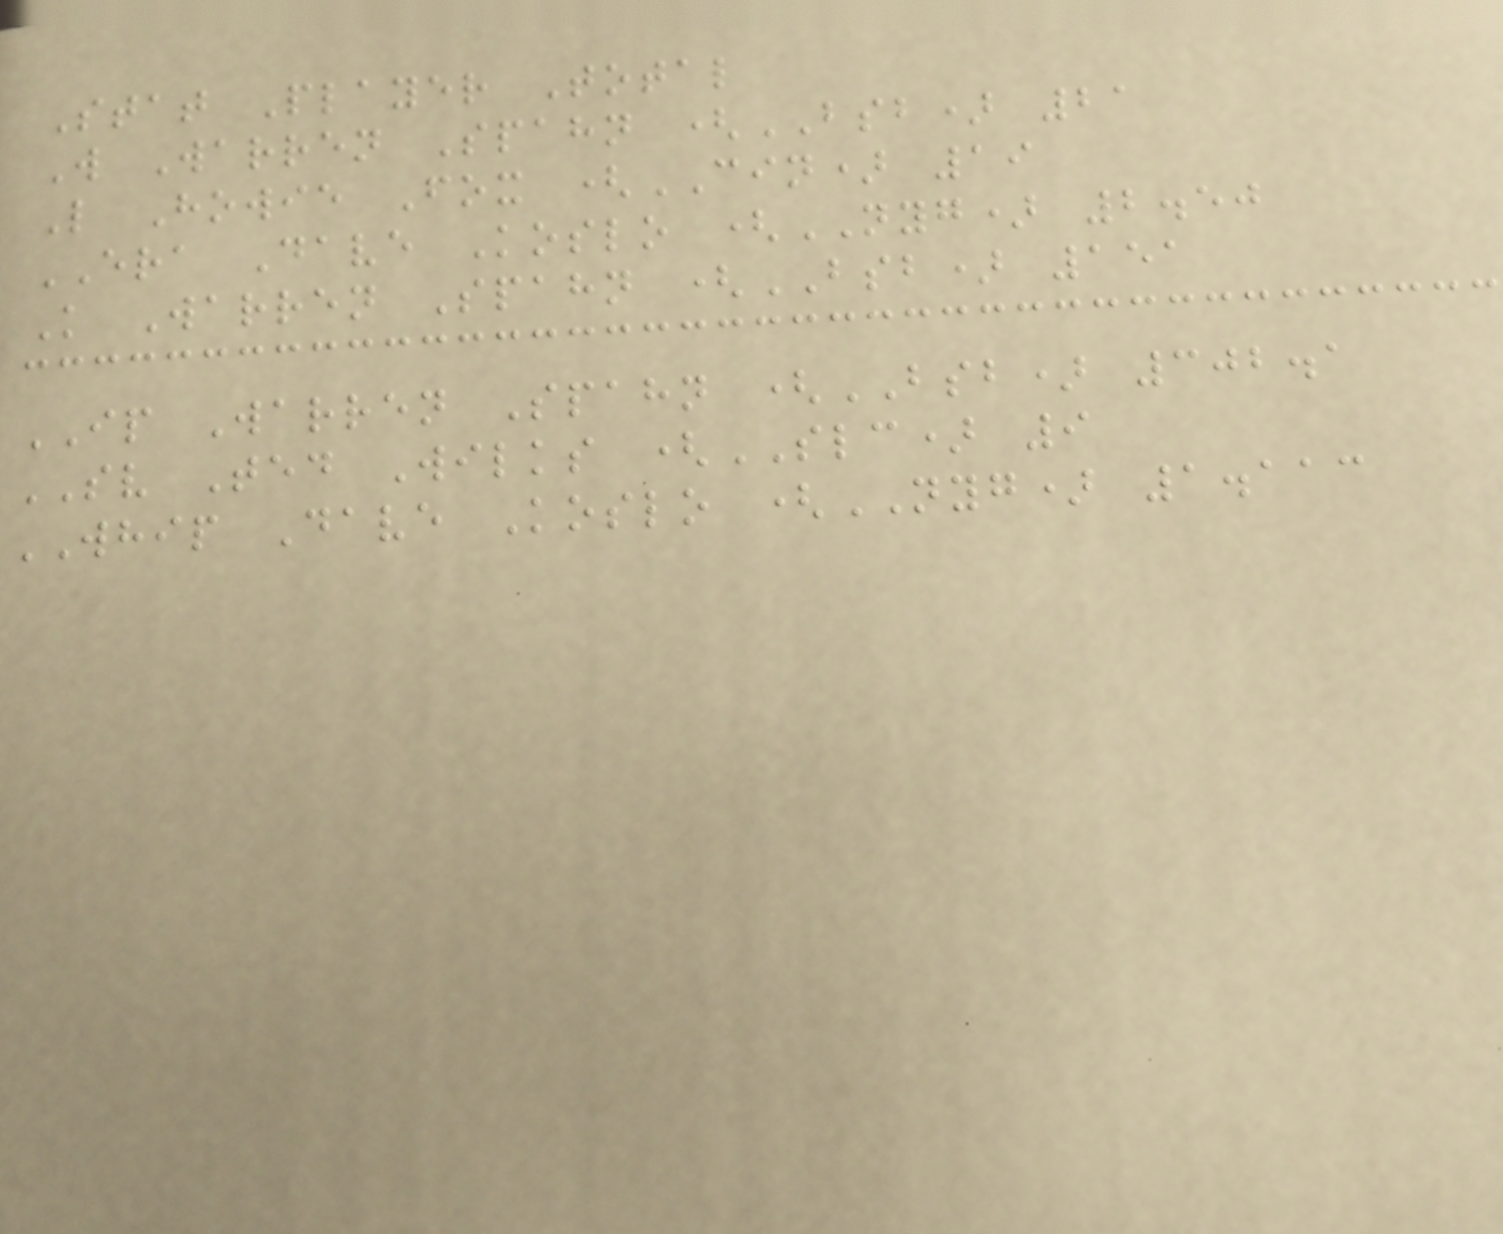Stat Player Total
W Warren Spahn (BSB) 21
L Howie Fox (CIN) 19
ERA Dave Koslo (NYG) 2.50
K Warren Spahn (BSB) 151
IP Warren Spahn (BSB) 302.1
SV Ted Wilks (SLC) 9
WHIP Dave Koslo (NYG) 1.113
